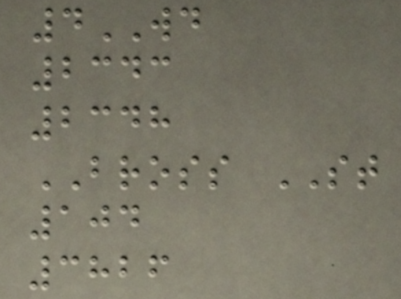4WD
2343
2348
BROSS ST
104
3826
